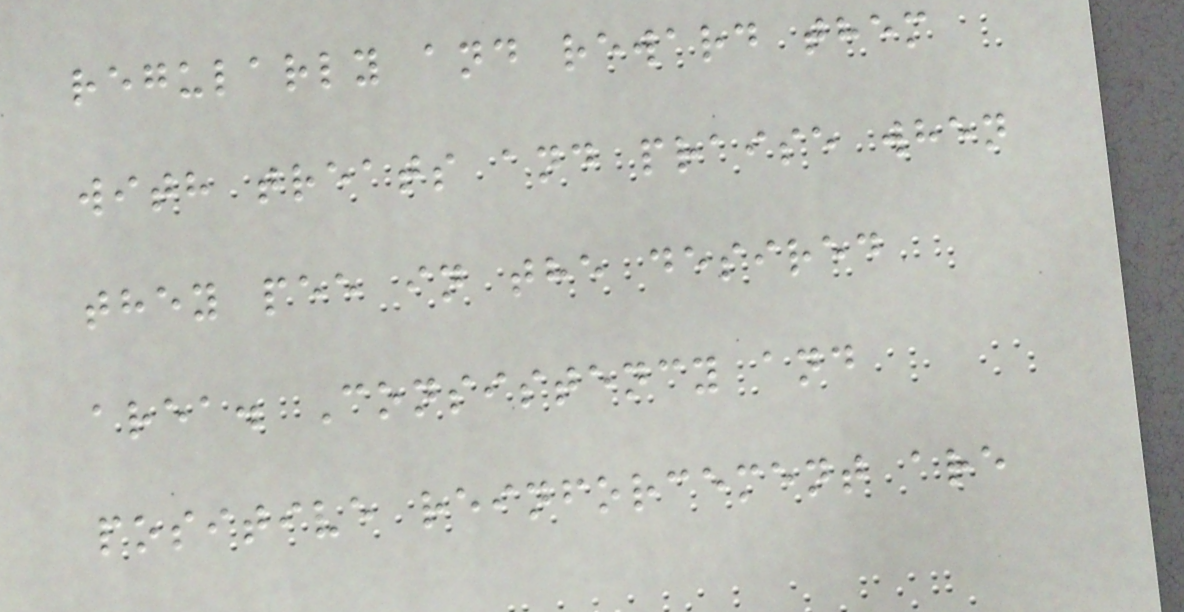regularly and reward them
with treats and praise when
they pee in the desired
area. Consistency and
positive reinforcement are
